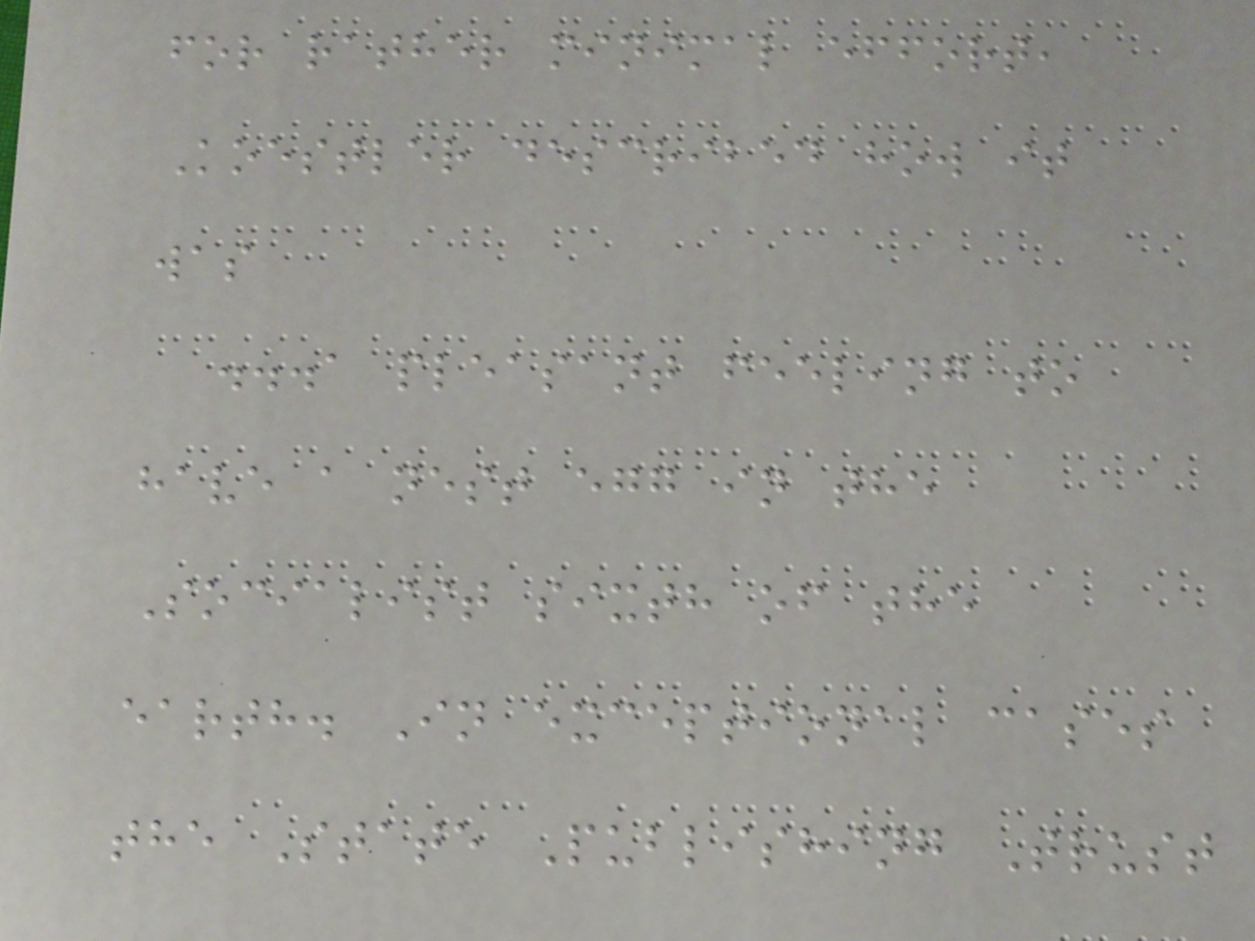for rather minimal effort,
Koestler described how it
was
...a pleasant feeling to
have a nest egg in the
Socialist sixth of the
earth. In exceptional cases
the State Publishing Trust
